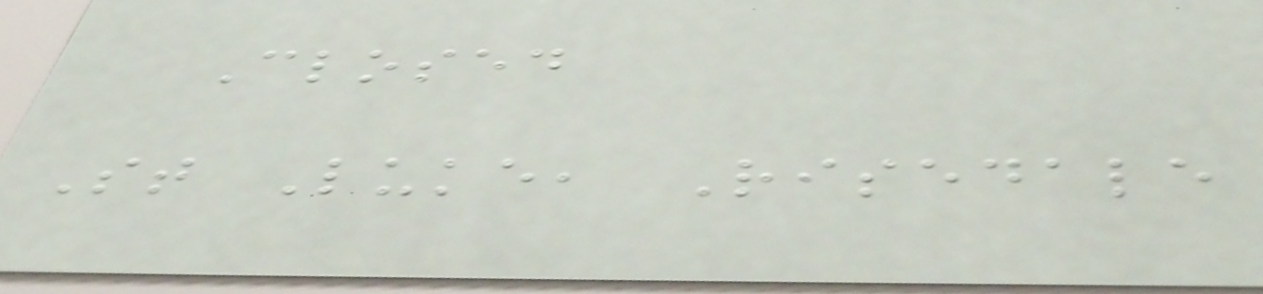Closed
St Luke, Risedale
